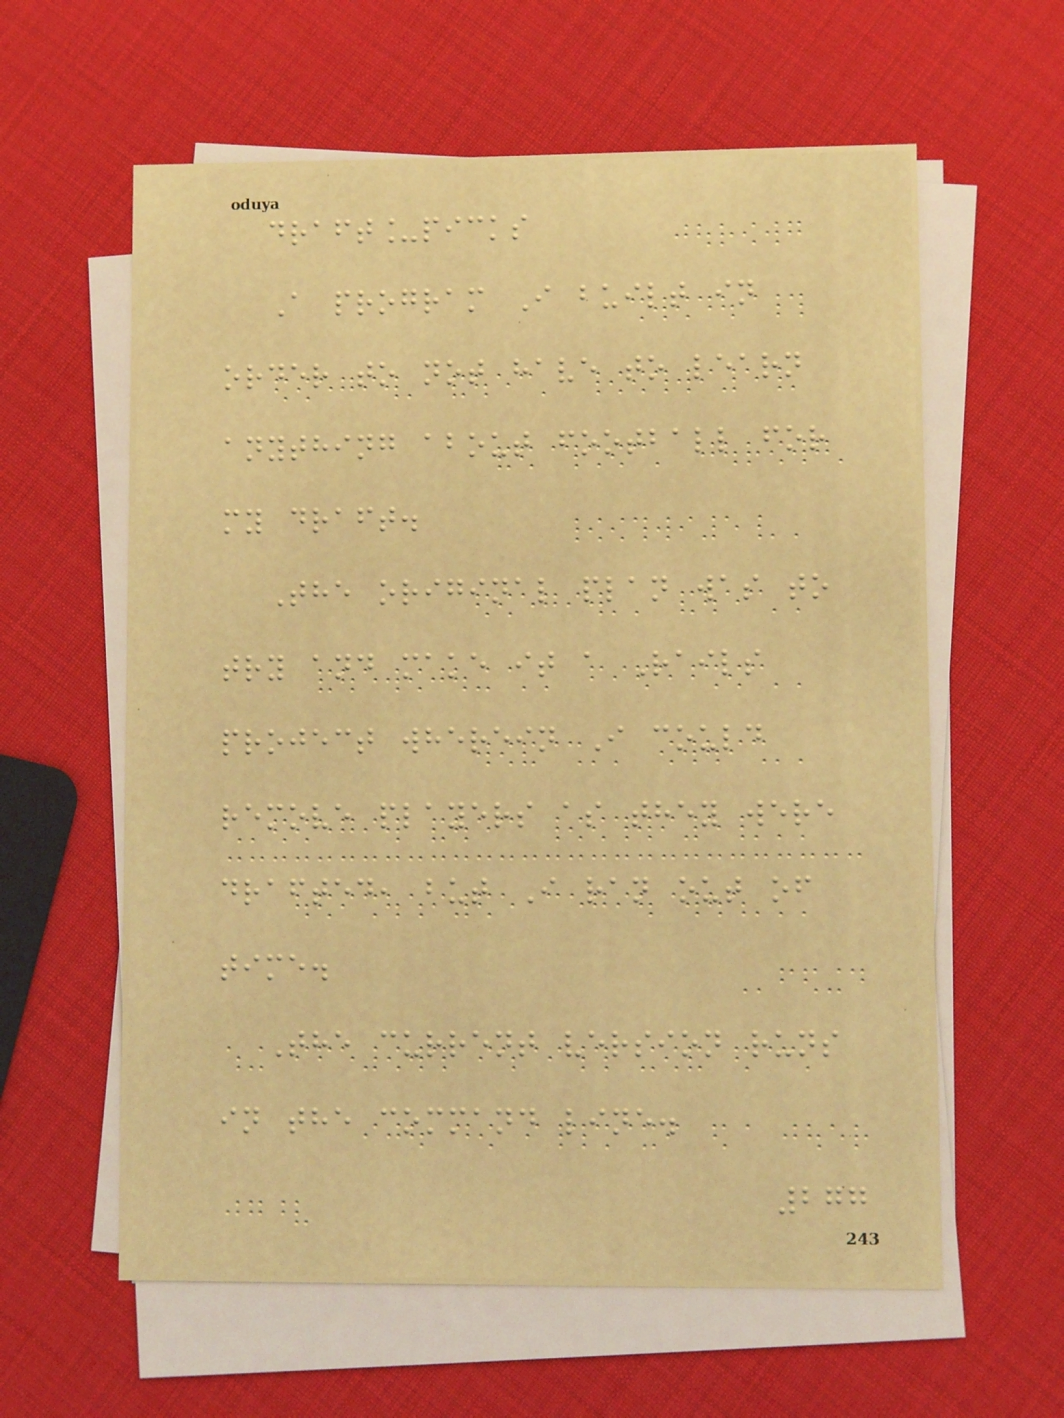draft_picks
A program I built in
order to not have to learn
anything about football for
my draft.
The original plan was to
try and make it a Rails
project wherein I could
remove players as they were
drafted, but I ran out of
time.
The current version runs
in the command line.
277
